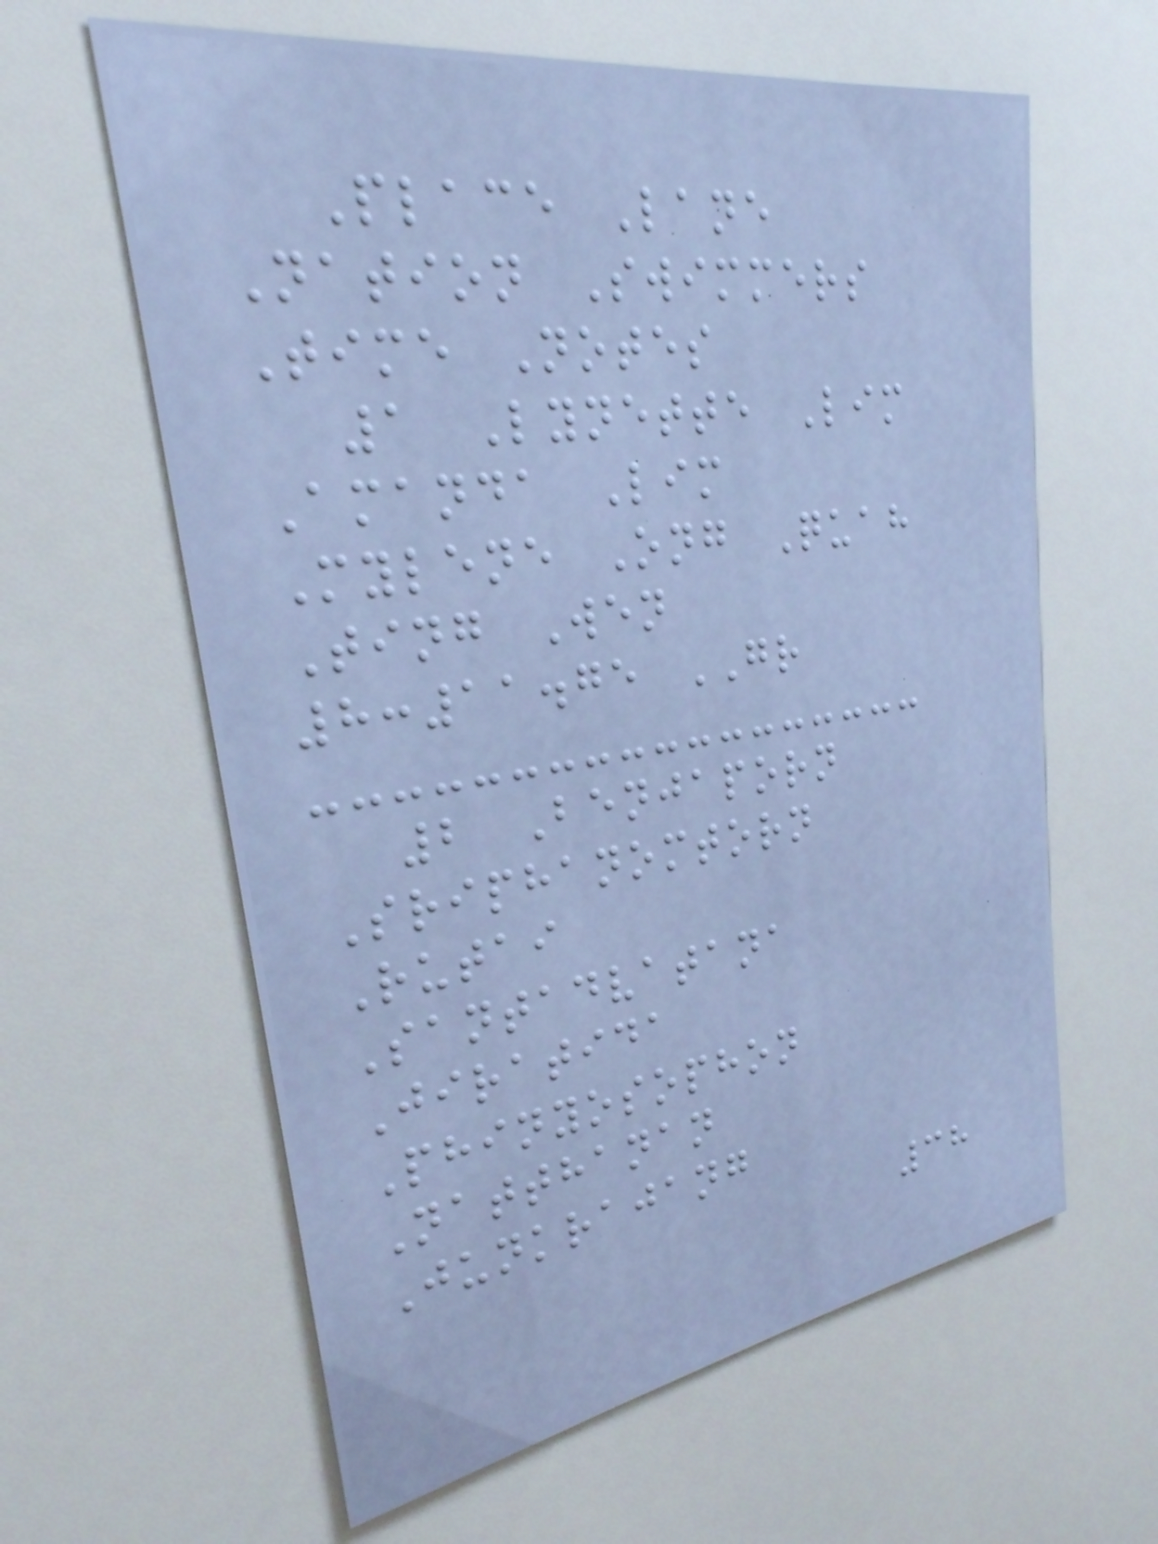Place Lane
Nation Swimmers
Time Notes
1 Lynette Lim
Amanda Lim
Mylene Ong Quah
Ting Wen
8:11.75 GR
2 Benjaporn
Sriphanomtorn
Rutai
Santadvatana
Jiratida
Phinyosophon
Natthanan
Junkrajang
38
